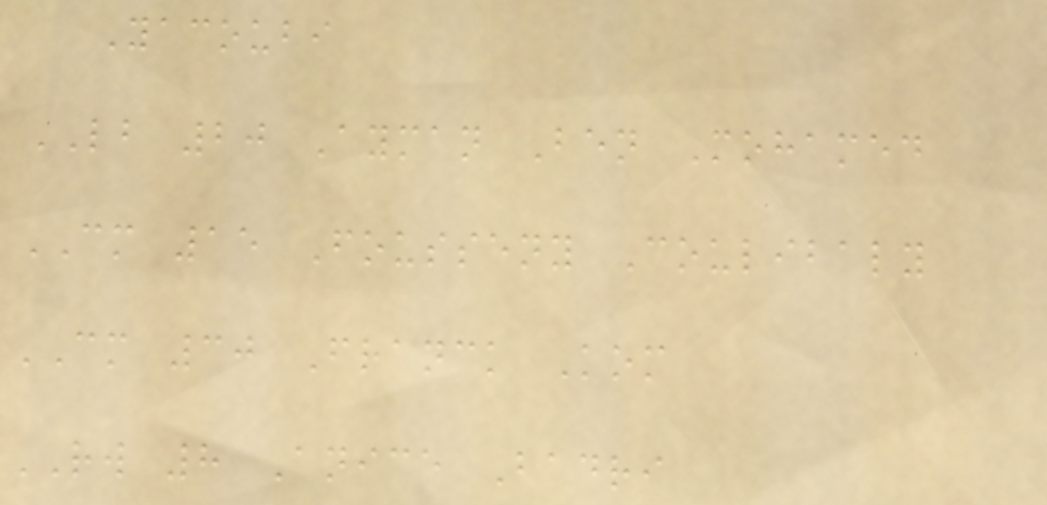Yacoubi
LB 20 Ayman Ben Mohamed
CM 15 Fousseny Coulibaly
CM 30 Franck Kom
RW 8 Anice Badri
